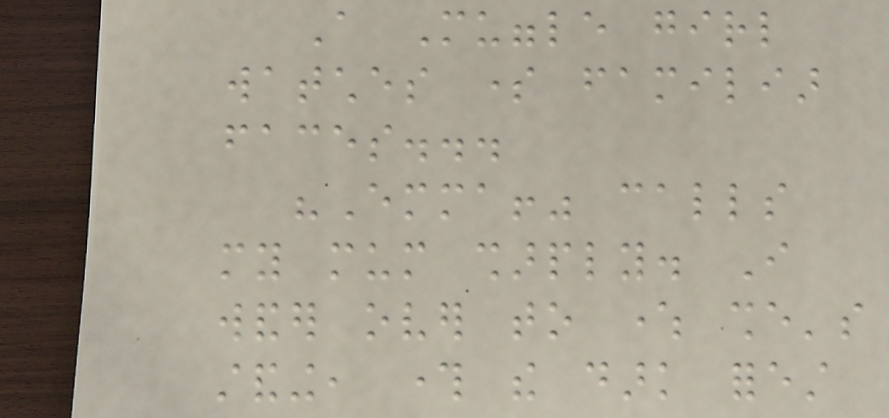A Muggle girl
watches some familiar
faces...
"Emma!" calls
my mum sharply. I
wander over to where she's
standing, through the dark forest
